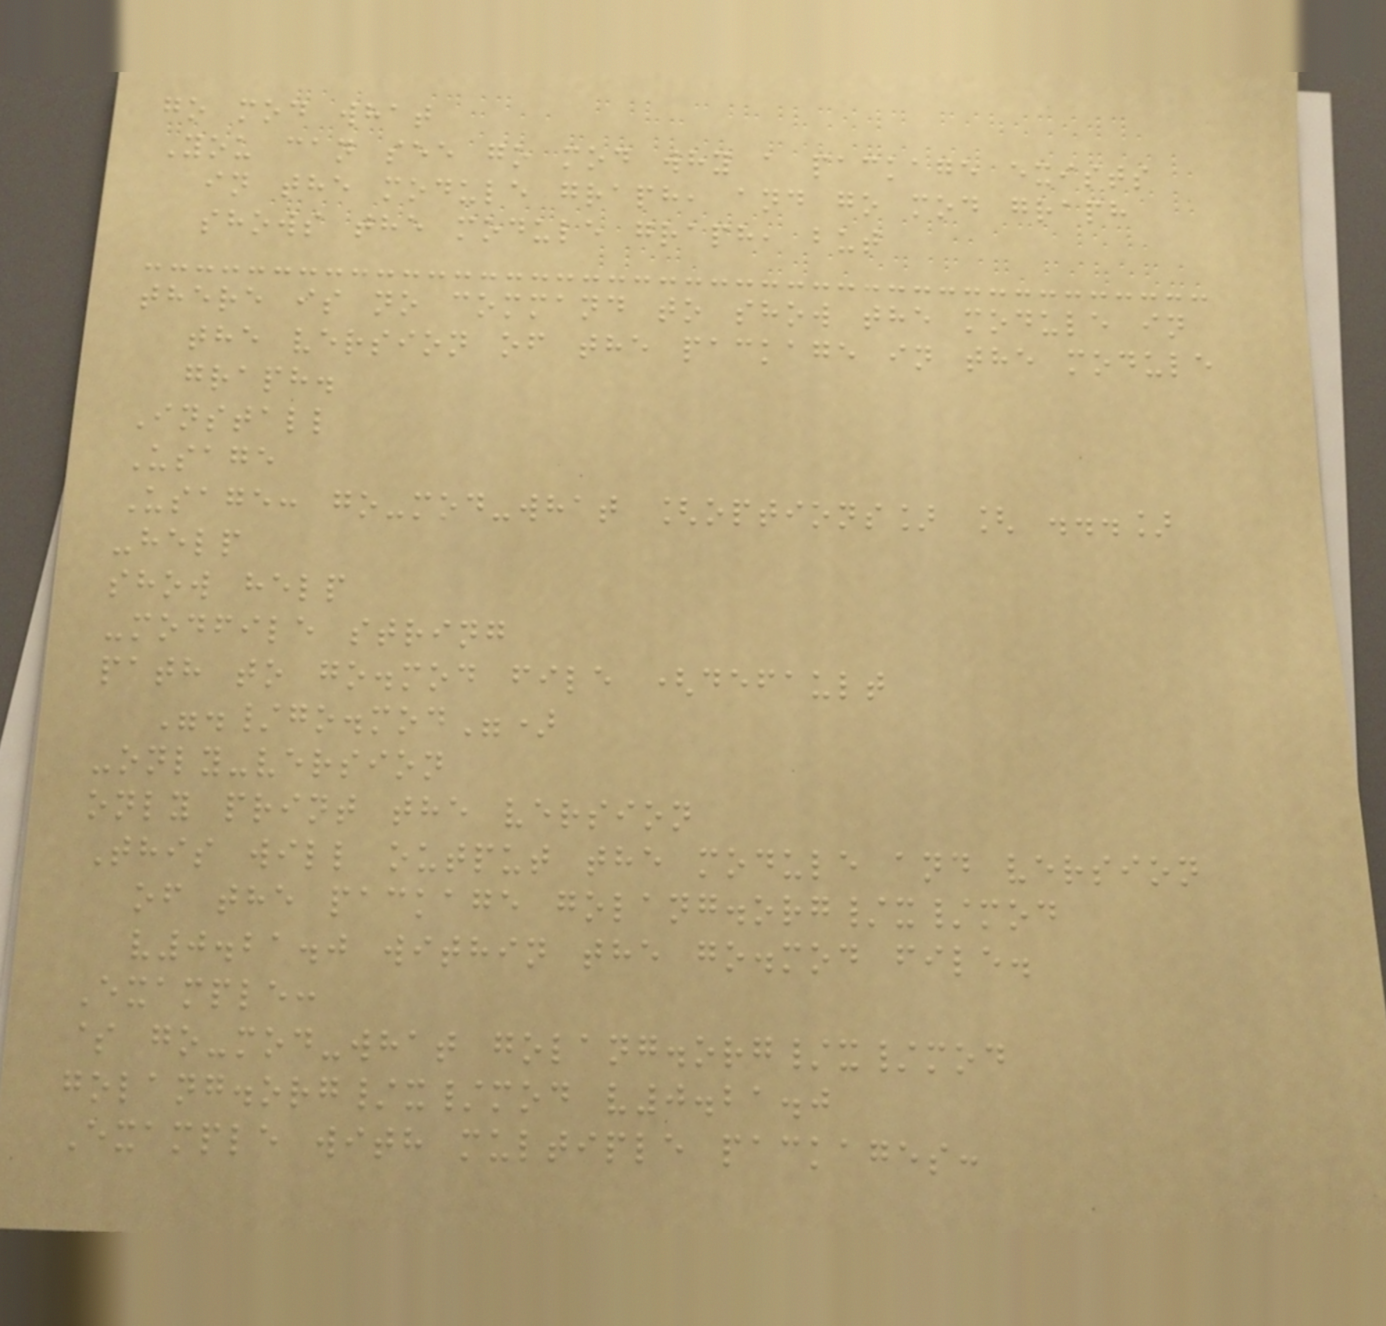go mod what
You can see go mod why a package exists
in the module graph, and go mod graph
shows the module graph, but
there is no command to show the module in
the version of the package in the module
graph.
Install
Usage
Usage: go-mod-what [options] [ ...]
-help
show help
-modfile string
path to go.mod file (default
"./go.mod")
-only-version
only print the version
This will output the module and version
of the package golang.org/x/mod
v0.21.0 within the go.mod file.
Example:
$ go-mod-what golang.org/x/mod
golang.org/x/mod v0.21.0
Example with multiple packages:
